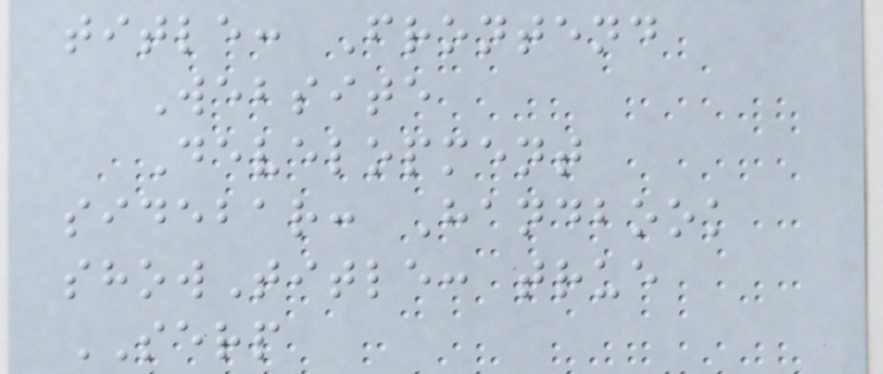title: Frontend
Website
Development
sidebar: Handbook
showTitle: true
SERP
